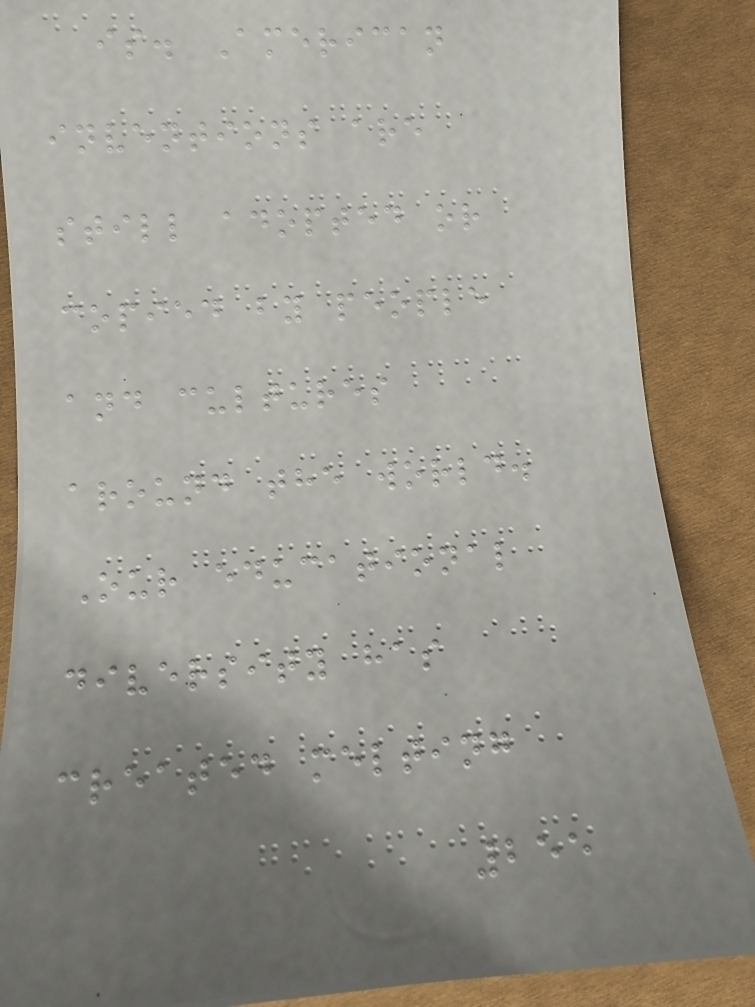is. American
inventions are
still adopted or
copied by people
and cultures
around the world.
Our educational
diversity has
created melting
255
